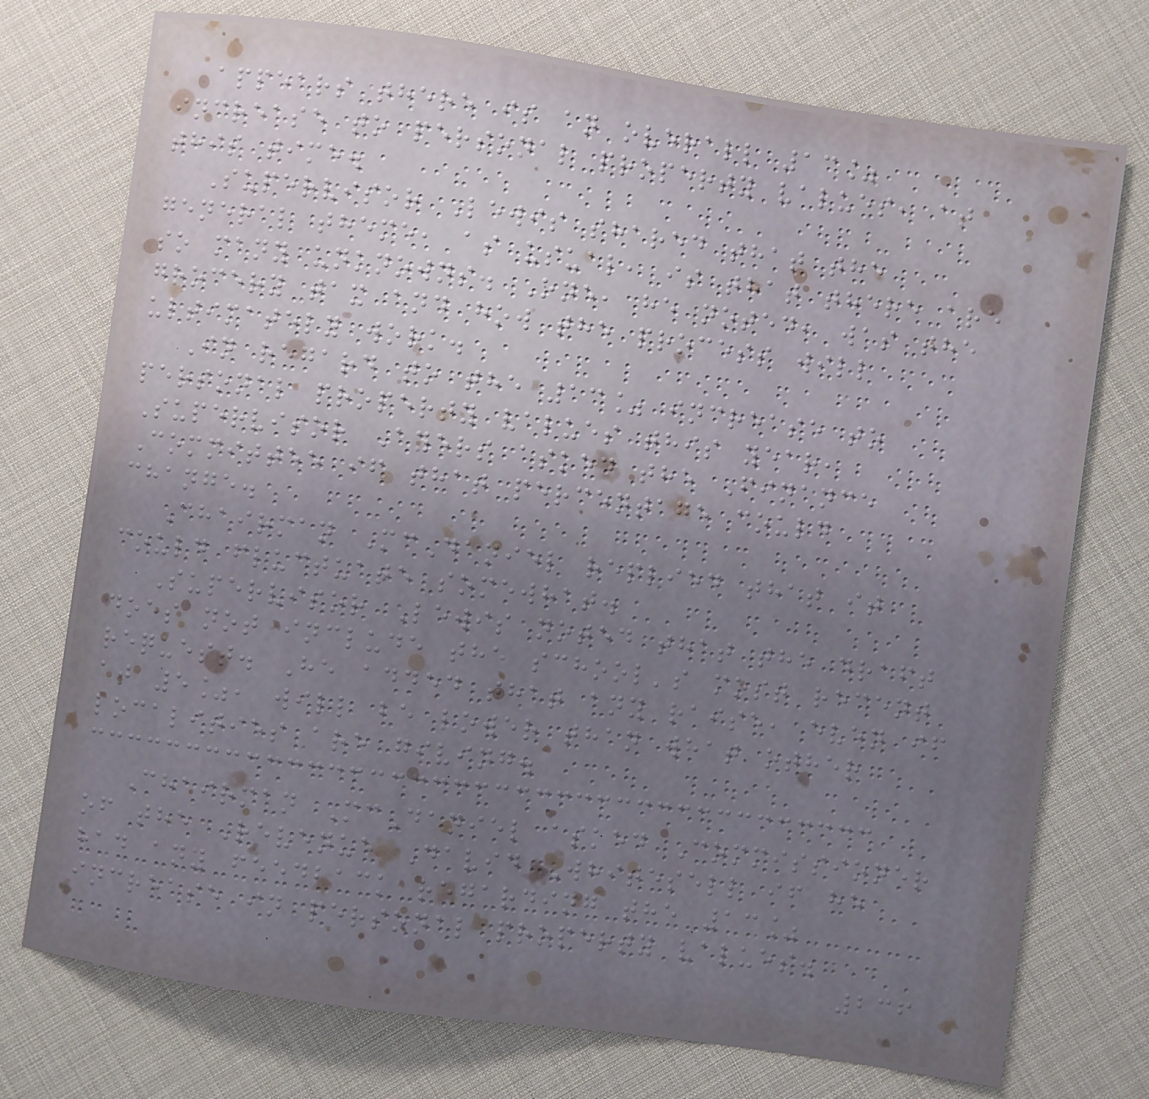appears there is an overall 13%
increase to personal property values, at
this time.
Supervisor Lewis shared that the
general theme, as usual, is that there are
so many unknowns. One, he noted, was the
grocery tax and how the process will
ultimately work.
In regard to the 13% increase to
personal property values this year,
Supervisor Ayers asked the Finance
Committee if that percentage could
change.
Chairman McDaniel replied that it
could fluctuate somewhat.
Supervisor Lewis noted that the draft
does not include the school's most recent
request. He added that any raise, even if
at 5%, will be lower than what other
localities are giving.
Chairman McDaniel asked Commissioner
of the Revenue David Whitesell if he
had any feedback regarding the 13%
increase in personal property values.
236
